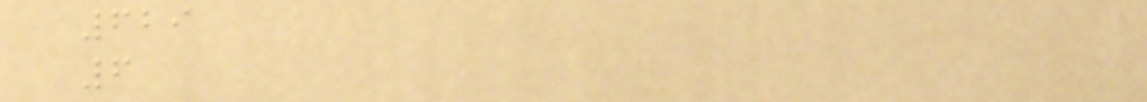629
6
